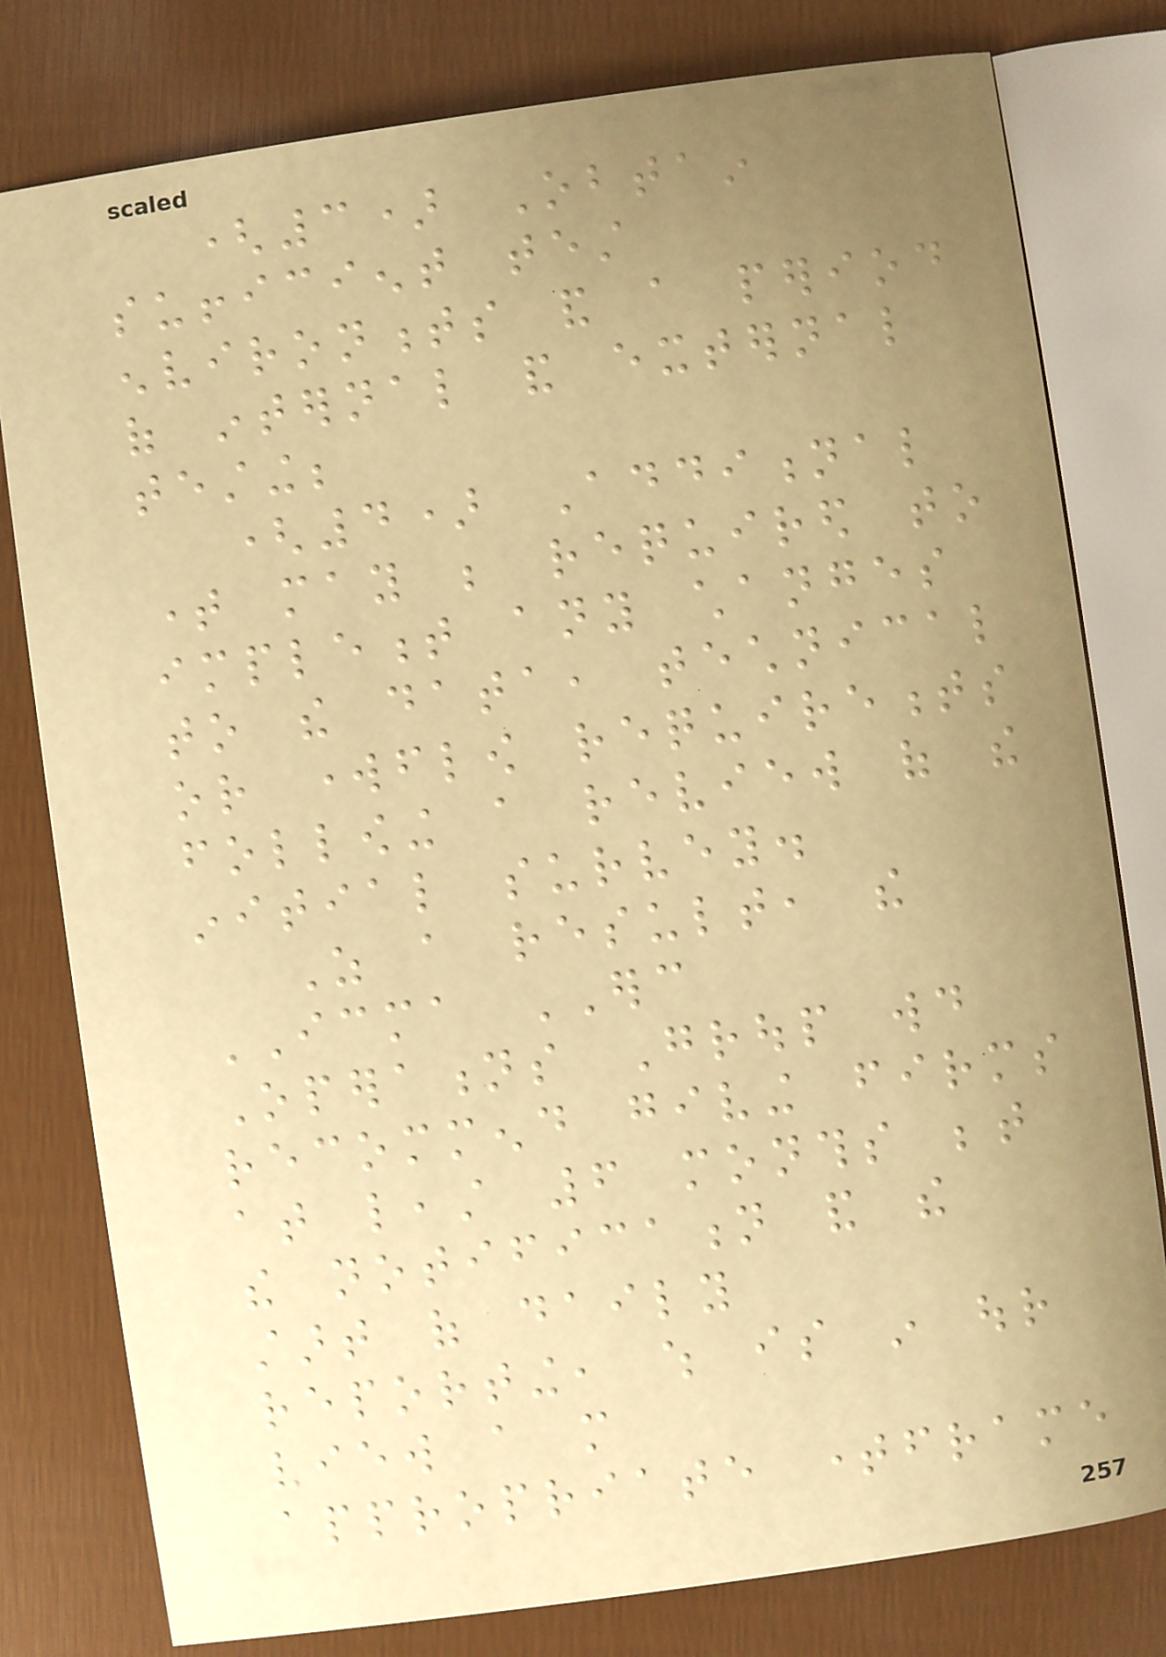(3) Obtain
sufficient test
environments and a period
of internal and external
testing;
(4) Additional
time may be required to
implement any changes
to the data, technical
or workflow requirements
following a review of the
initial survey.
As a result, the
ICMA ERC
Operations Group would
recommend giving firms
at least 6 months between
the notification and the
start of daily
reporting, which is in our
view a more
appropriate timeframe
